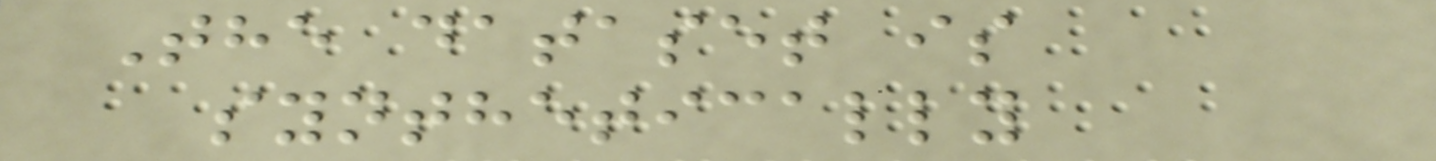The dataset is
synthetically
